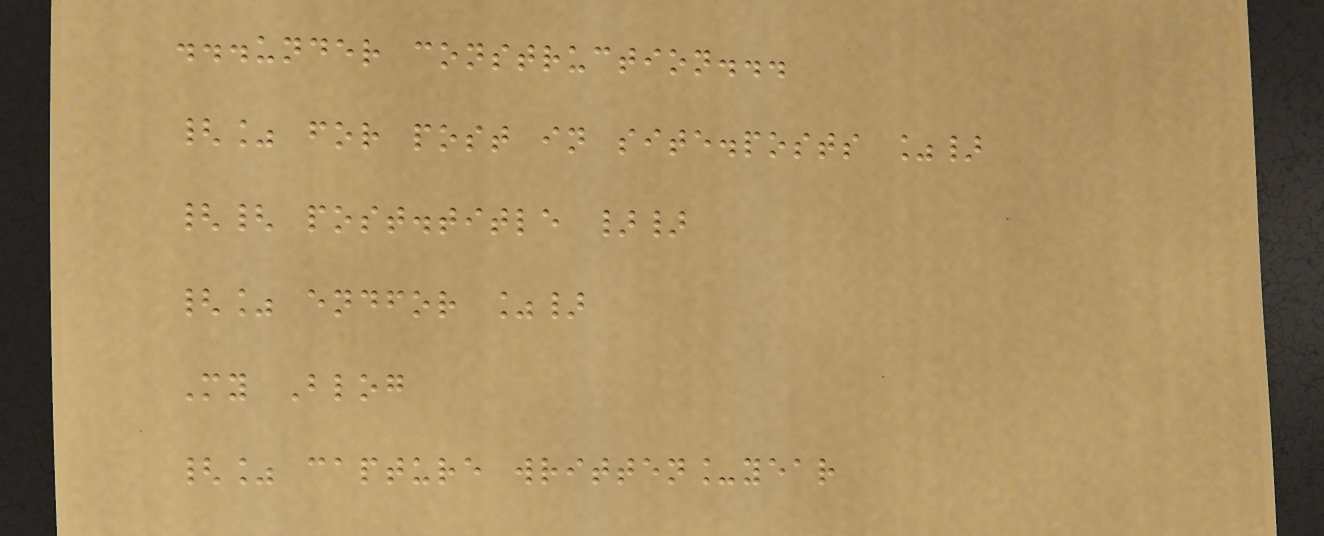...under construction...
{% for post in site.posts %}
{{ post.title }}
{% endfor %}
My Blog
{% capture written_year
